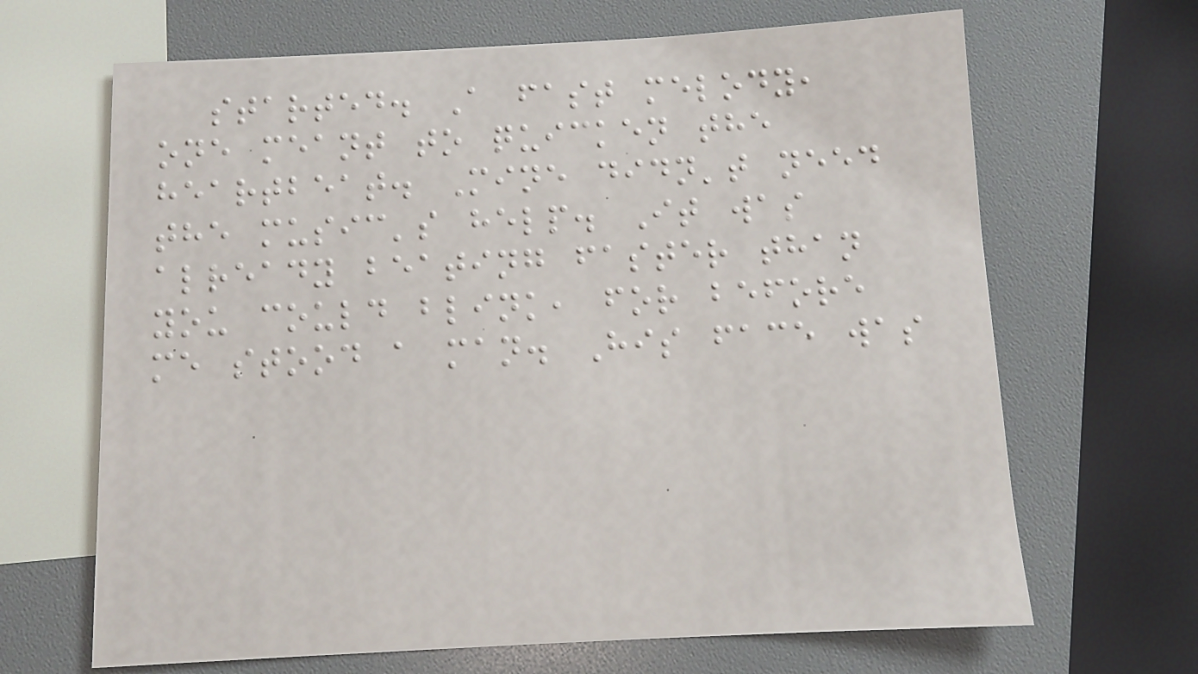started. A fast melody,
one meant to quicken the
heartbeat. Mine didn't need
the music's help. It was
already beating faster than
you could blink, for before
me stood a man. His face was
